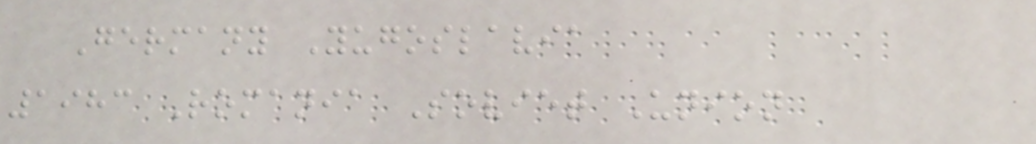Germany Yugoslavia
1983 Romania Soviet Union
